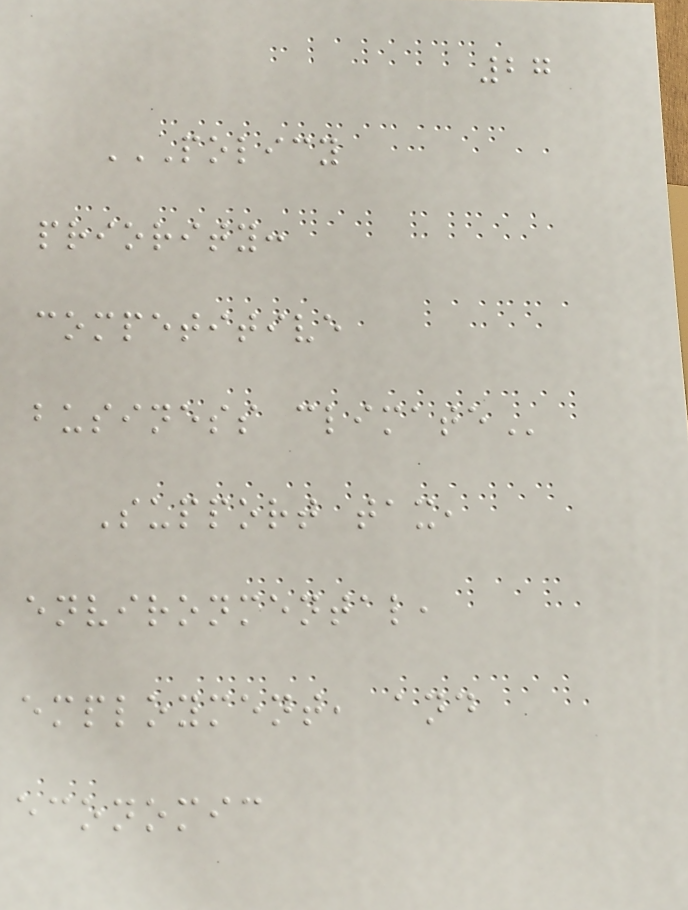27
POLICY
PRIORITY:
COMPETITIVE
BUSINESS CLIMATE
Support tax,
environmental,
employment, and
economic
